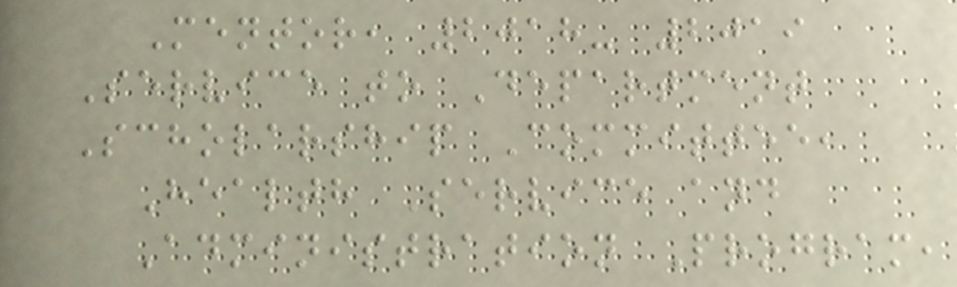Mentor, 2018- 2019
Service to Department
Scholarship Committee,
Health Service and
Administration Program,
